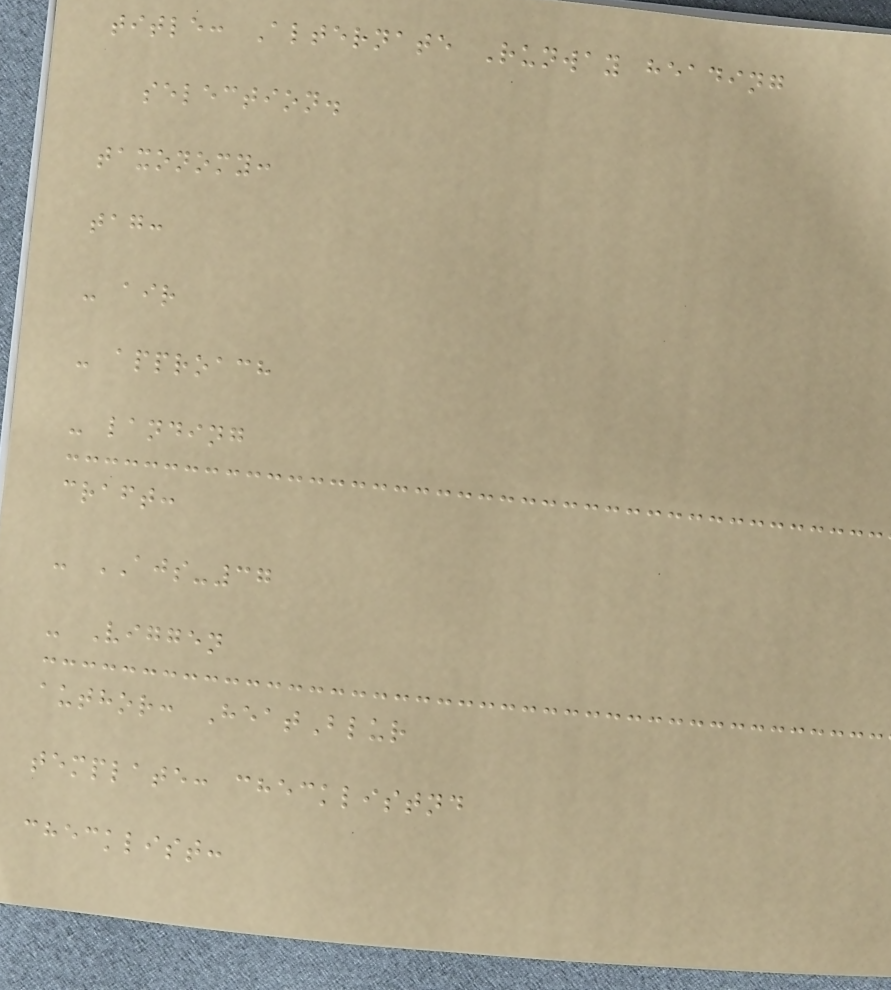title: Alternate Runway heading
selection.
taxonomy:
tag:
- air
- approach
- landing
craft:
- AJS-37
- Viggen
author: HeatBlur
template: checklistnd
checklist:
